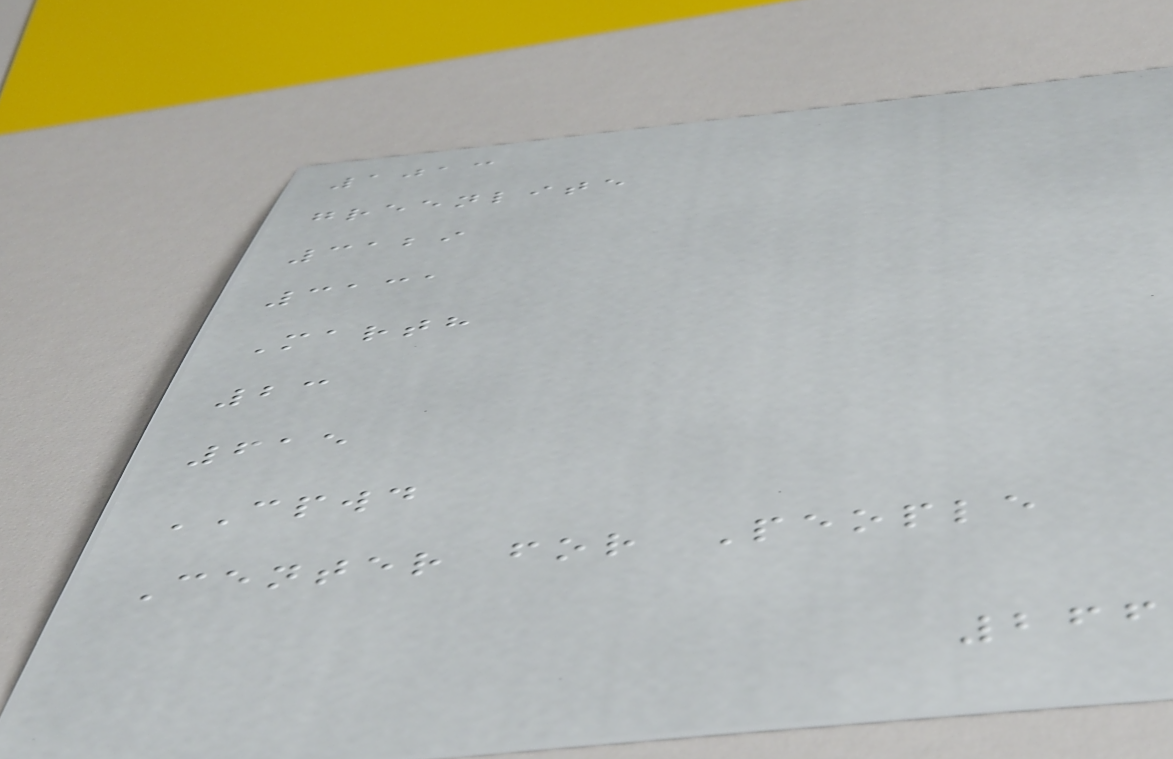1013
greenlite
3129
3131
Marth
23
615
CPWD
Center for People
266
